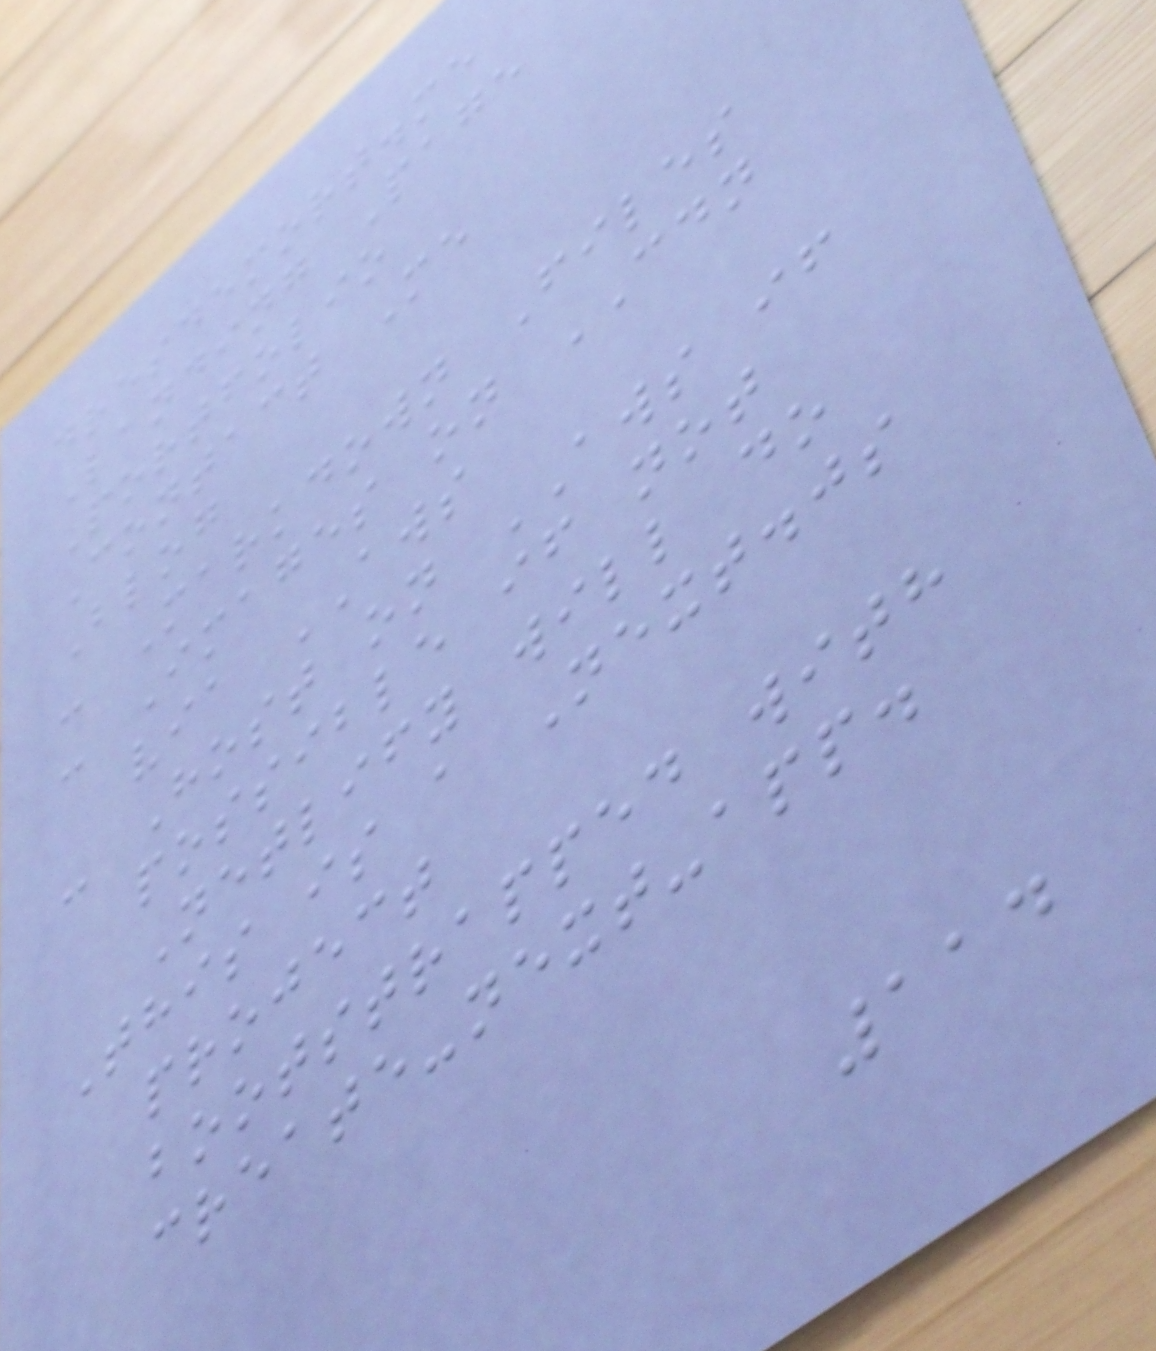dresdemort.me
Landing Page
Portfolio
Contact Me
Blog
- Markdown Files
- Images on CDN
via AWS
- Host on AWS if
possible if not
Netlify will do
This is a Next.js
project
bootstrapped with
create-next-app.
114
